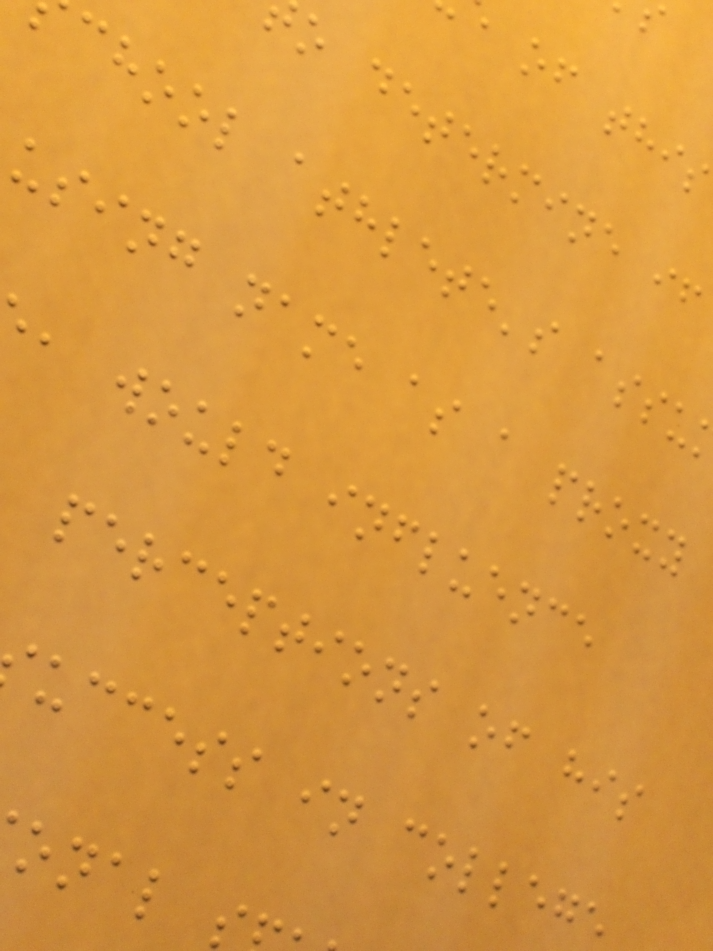of this
o determine if
chool athlete's assu
using name as a proxy
, would influence
perceptions of his
uccess in colleg
